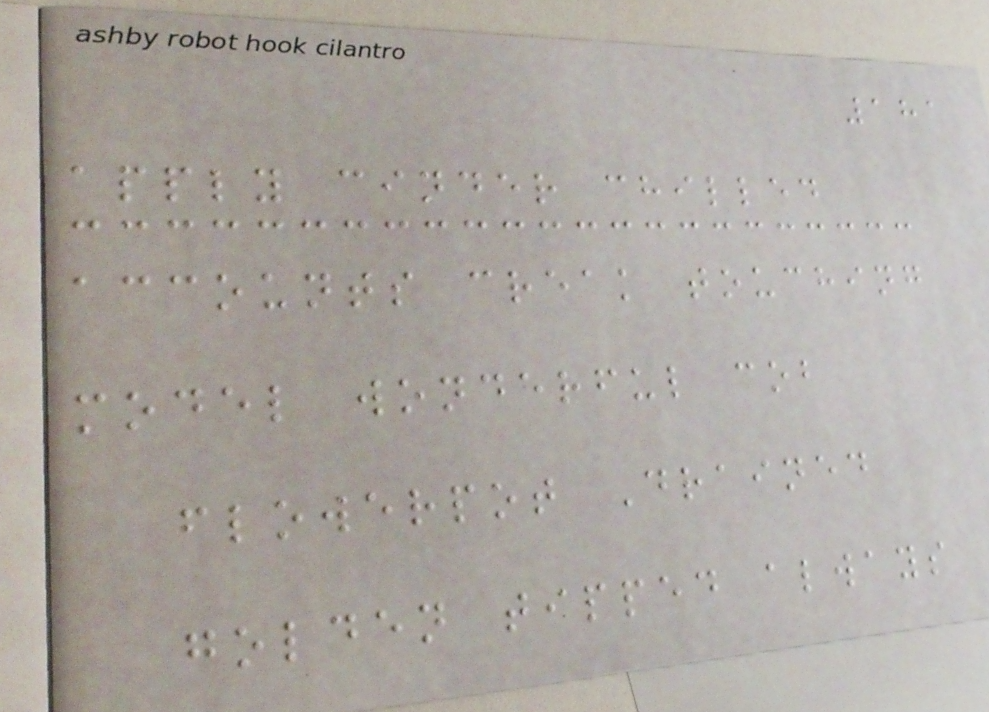181
apply cinder chilled
accounts creak touching
model wonderful cob
flowerpot Drained
golden tipped always
